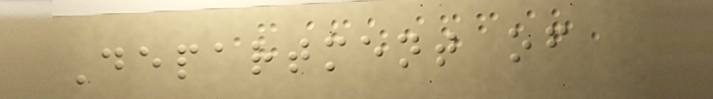Department of
